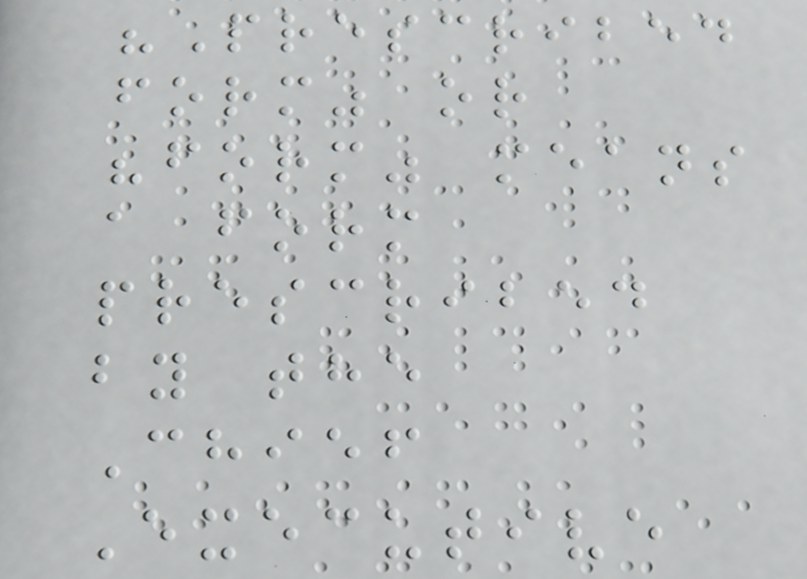"Prescribed
form" or
"form" means
a form
prescribed
by the
Chief
Executive
